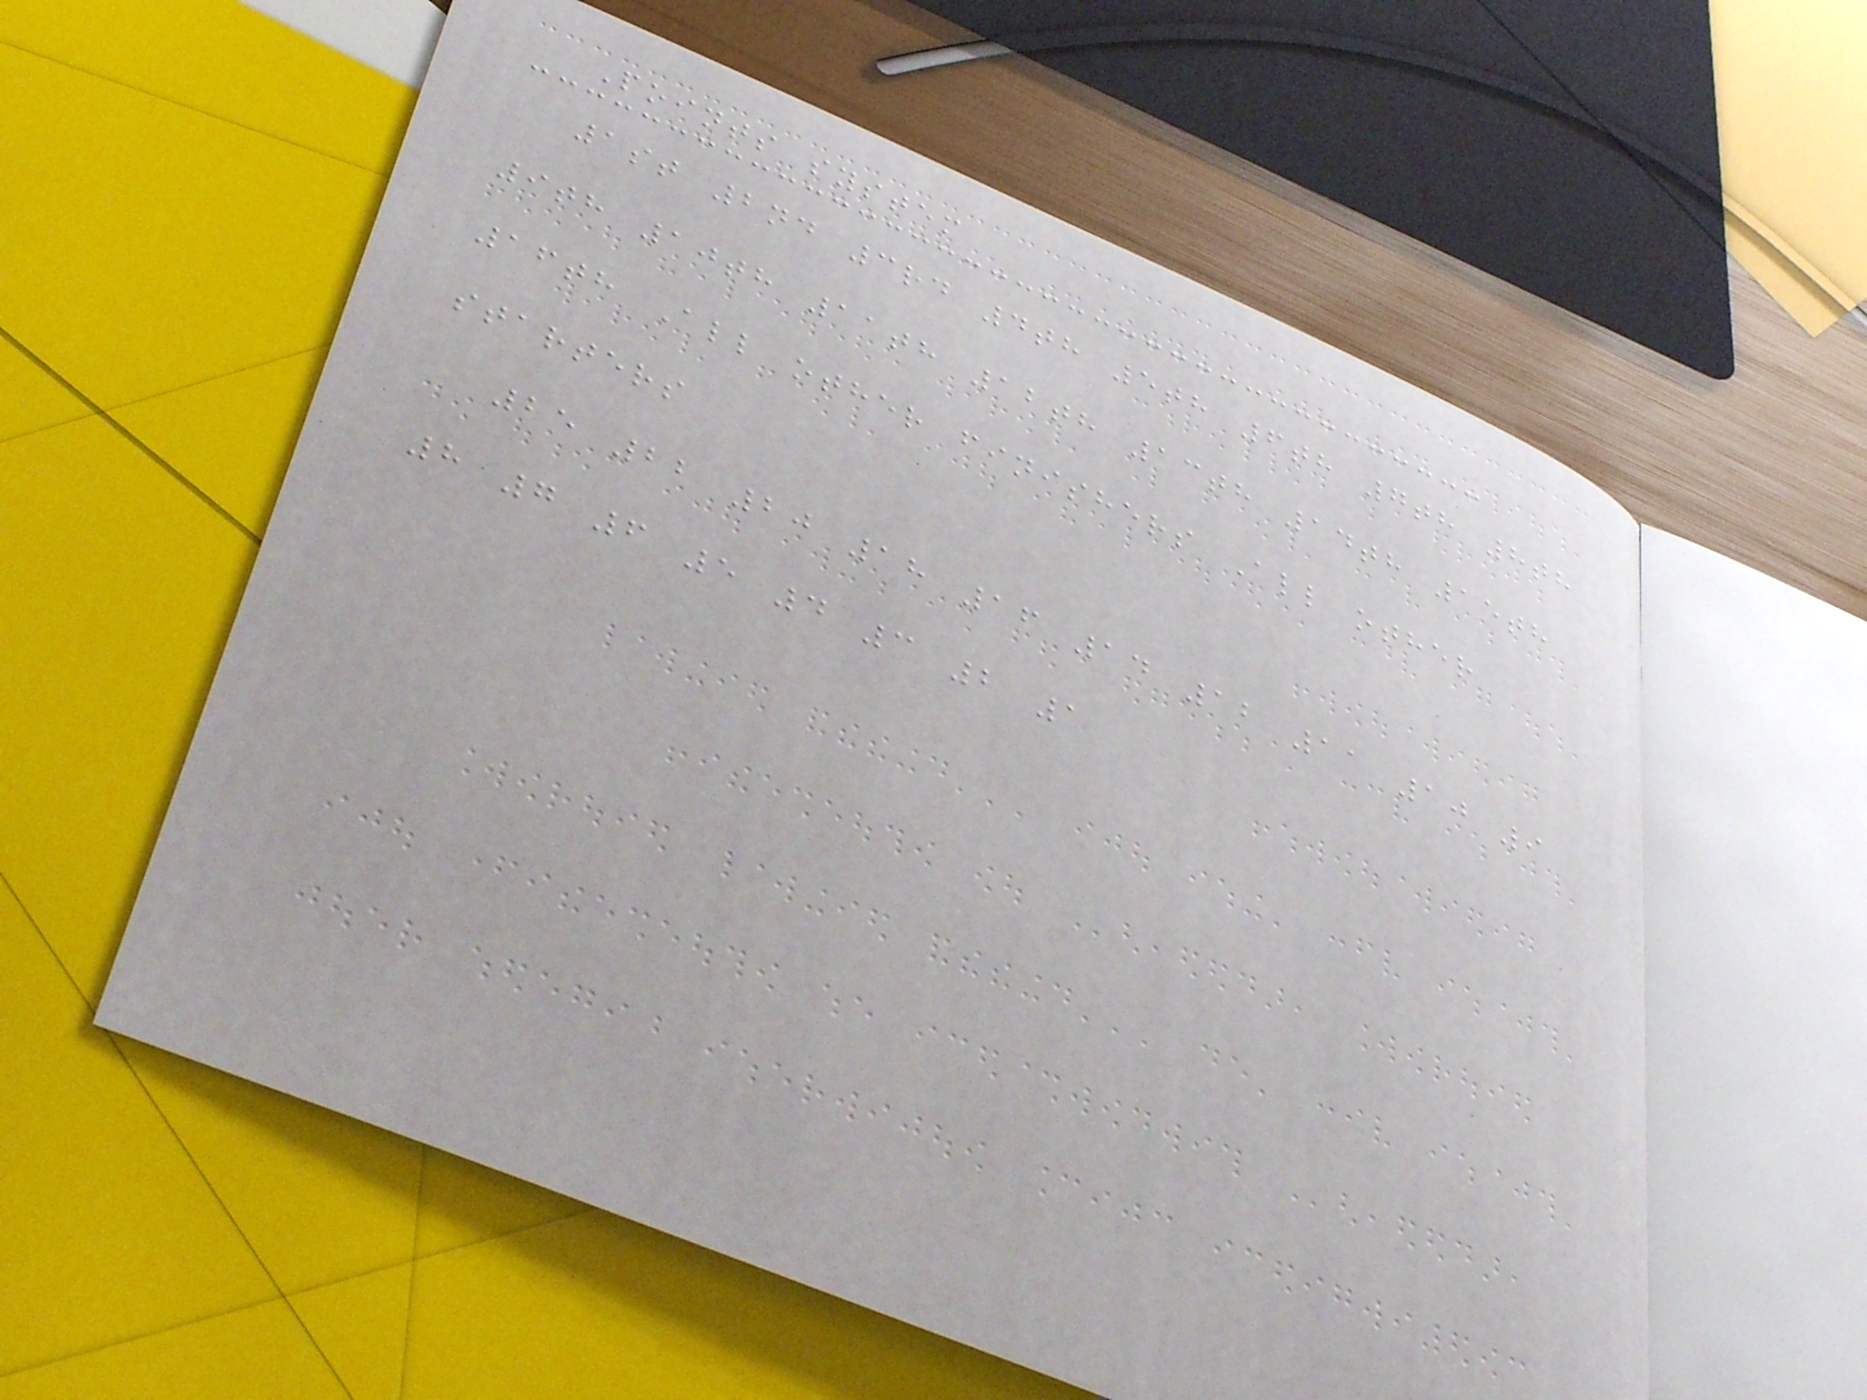Points system
1st 2nd 3rd 4th 5th 6th 7th 8th
9th 10th 11th 12th 13th 14th 15th
16th All other finishers All other
starters
25 22 20 18 16 14 12 11 10 9
8 7 6 5 4 3 2 1
